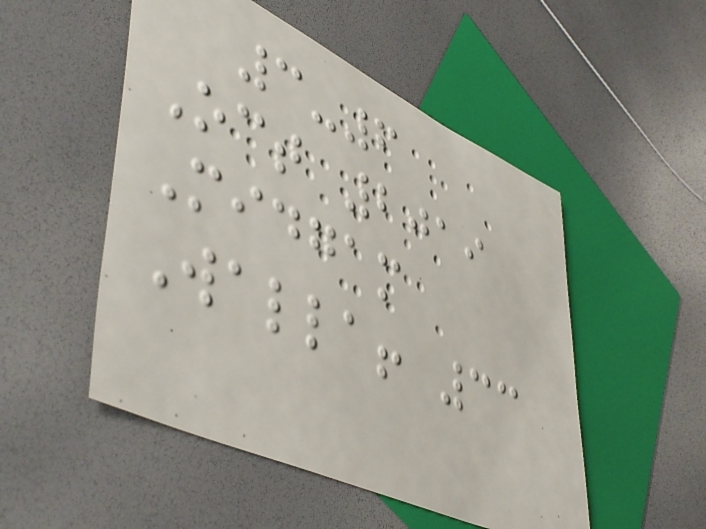3-6
Oct 2019
Midgam
Walla! 33
